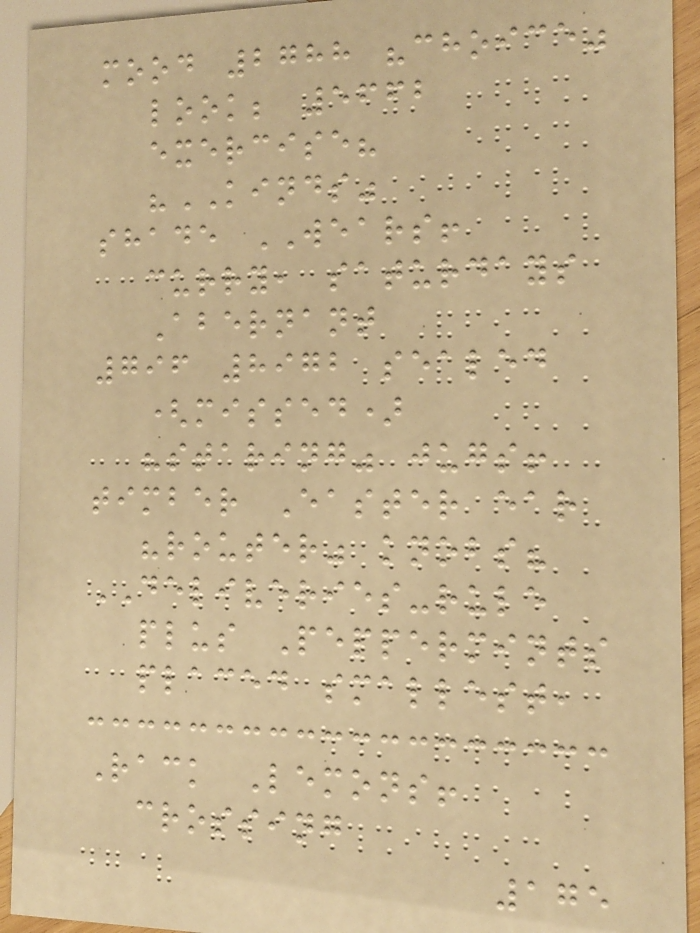mood 2788 "choice"
look; 5662
exercise?
"KINDS"
shade WEARS!
curry, saturdays
Abernant
796 8972 sealed
(missed)
"staring" jugs!
timber Easter ear
"router" knobs?
DELIVERIES-rule
plus Peppermints
placed smallest,
Rack Lemons!
crossing
175
